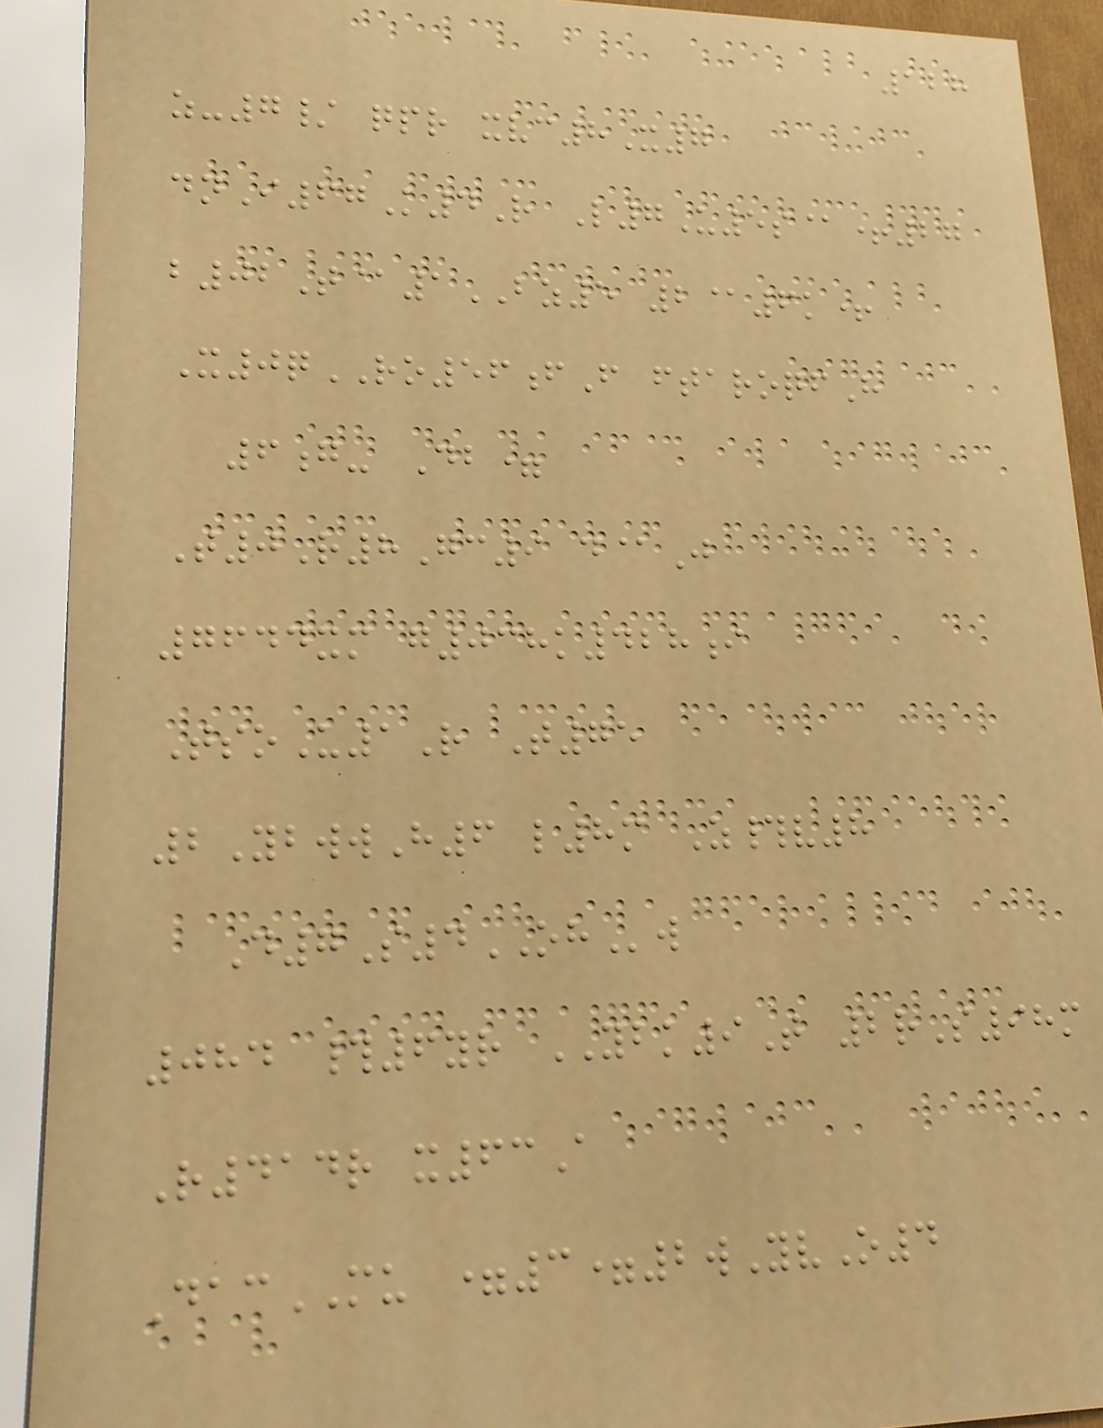128
z-7/ qpr xvc8X7
dnI67K4R L7U5s@+27
b02T@1BZ5 2@6k+
X0qRO56fF ftaroqfH
6g- Db=
T0R8Gc9 d@J
7644xm g038k428i
TsoU1R T75
2YbwwH6 l8m Z#v8
D7S4OHw
084 #6yr YBK9T 2rS98m
R414r x63A
DacMU =3=2wYvO4
